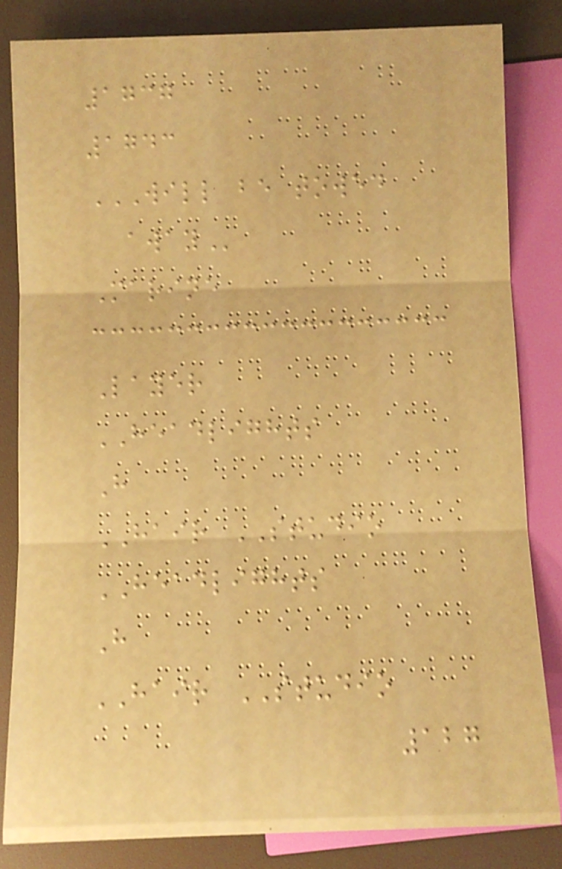1737
1743
WILL BE TOWED
AWAY
Marine
Layer
HEADLIGHTS
H
HAIR STUDIO
HEADLIGHTS
H
HAIR STUDIO
127
